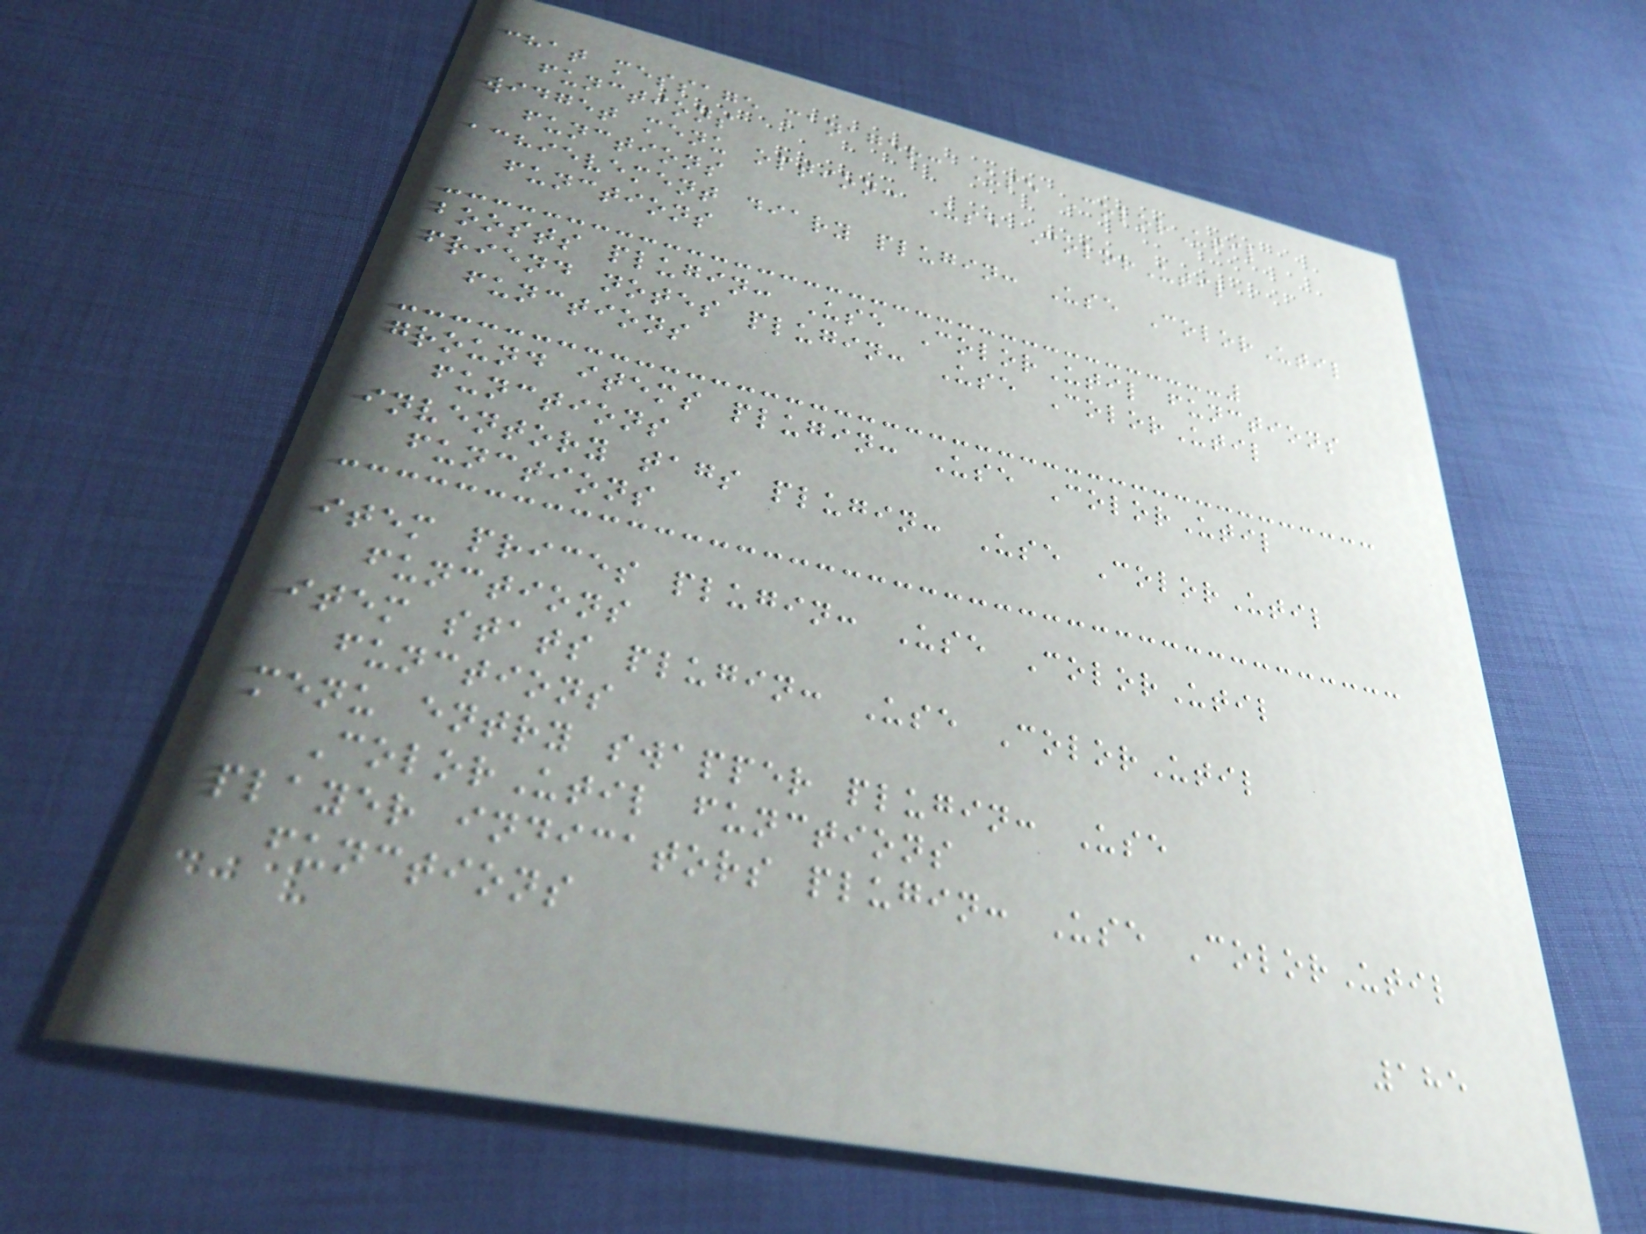chat message manager: Use ColorUtil
functions
widget menu option: Use ColorUtil
functions
achievement diary plugin: Use ColorUtil
functions
boosts plugin: Use ColorUtil functions
friend notes plugin: Use ColorUtil
functions
ground items plugin: Use ColorUtil
functions
inventory tags plugin: Use ColorUtil
functions
item prices plugin: Use ColorUtil
functions
item stats plugin: Use ColorUtil
functions
menu entry swapper plugin: Use
ColorUtil functions
player indicators plugin: Use ColorUtil
functions
185
